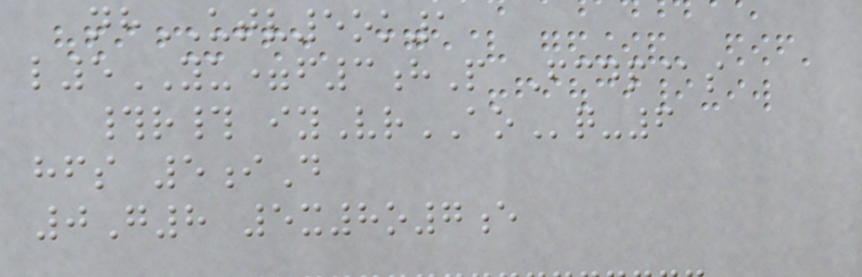nhUTV5ok1
l5YU=f3hP Fcdp@s
#r# iyVrAOq-6
hfs 5iD
0G8 5x8o7e
